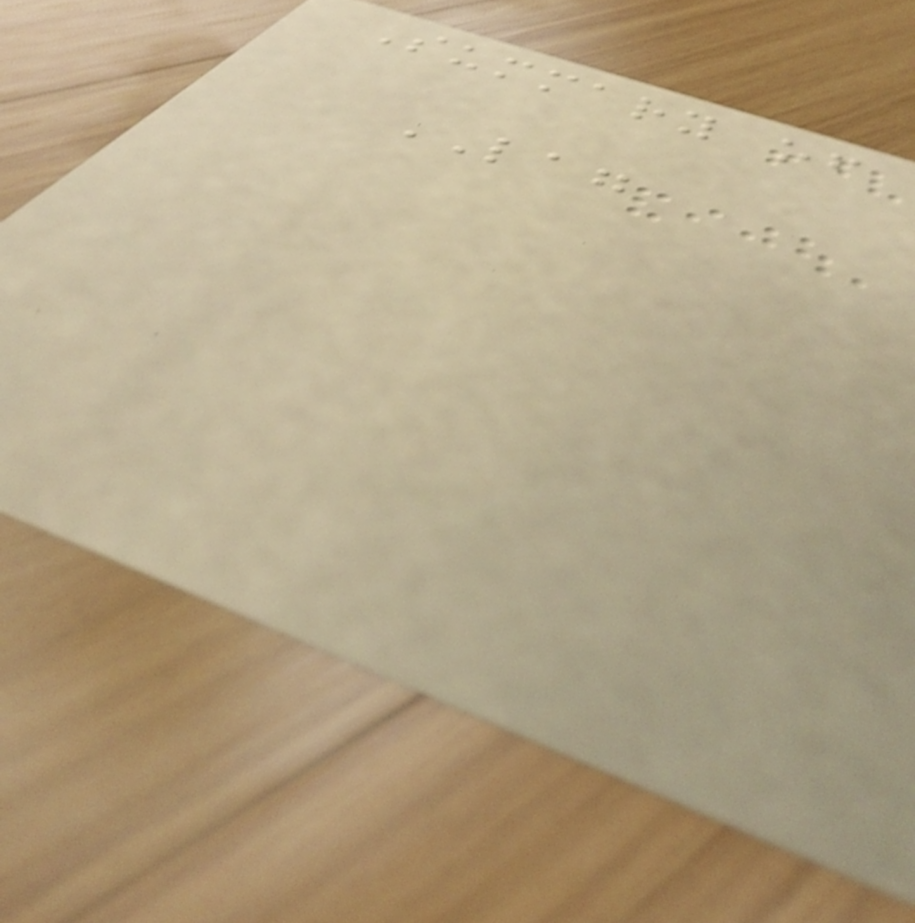Summary of
LAG
